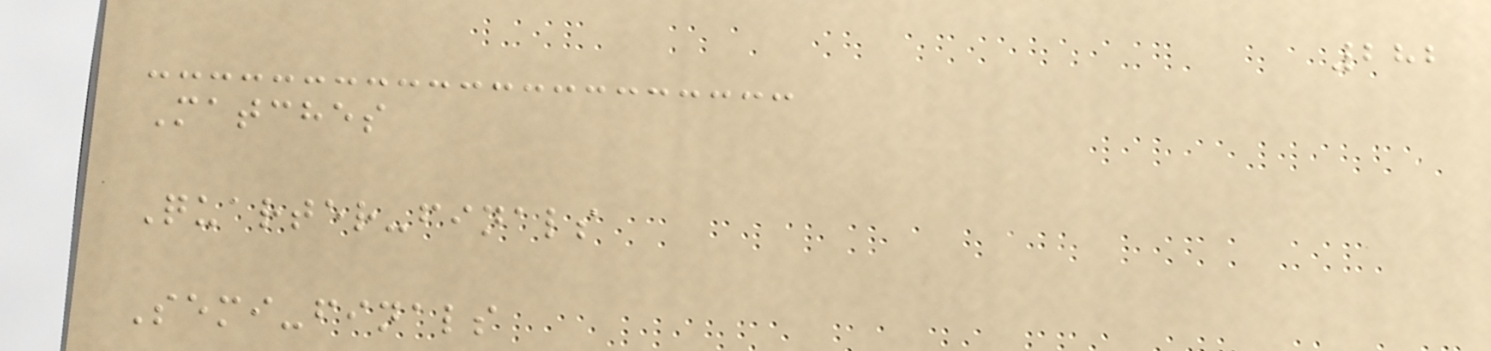282
Matches
Quarter-finals
Semi-finals
